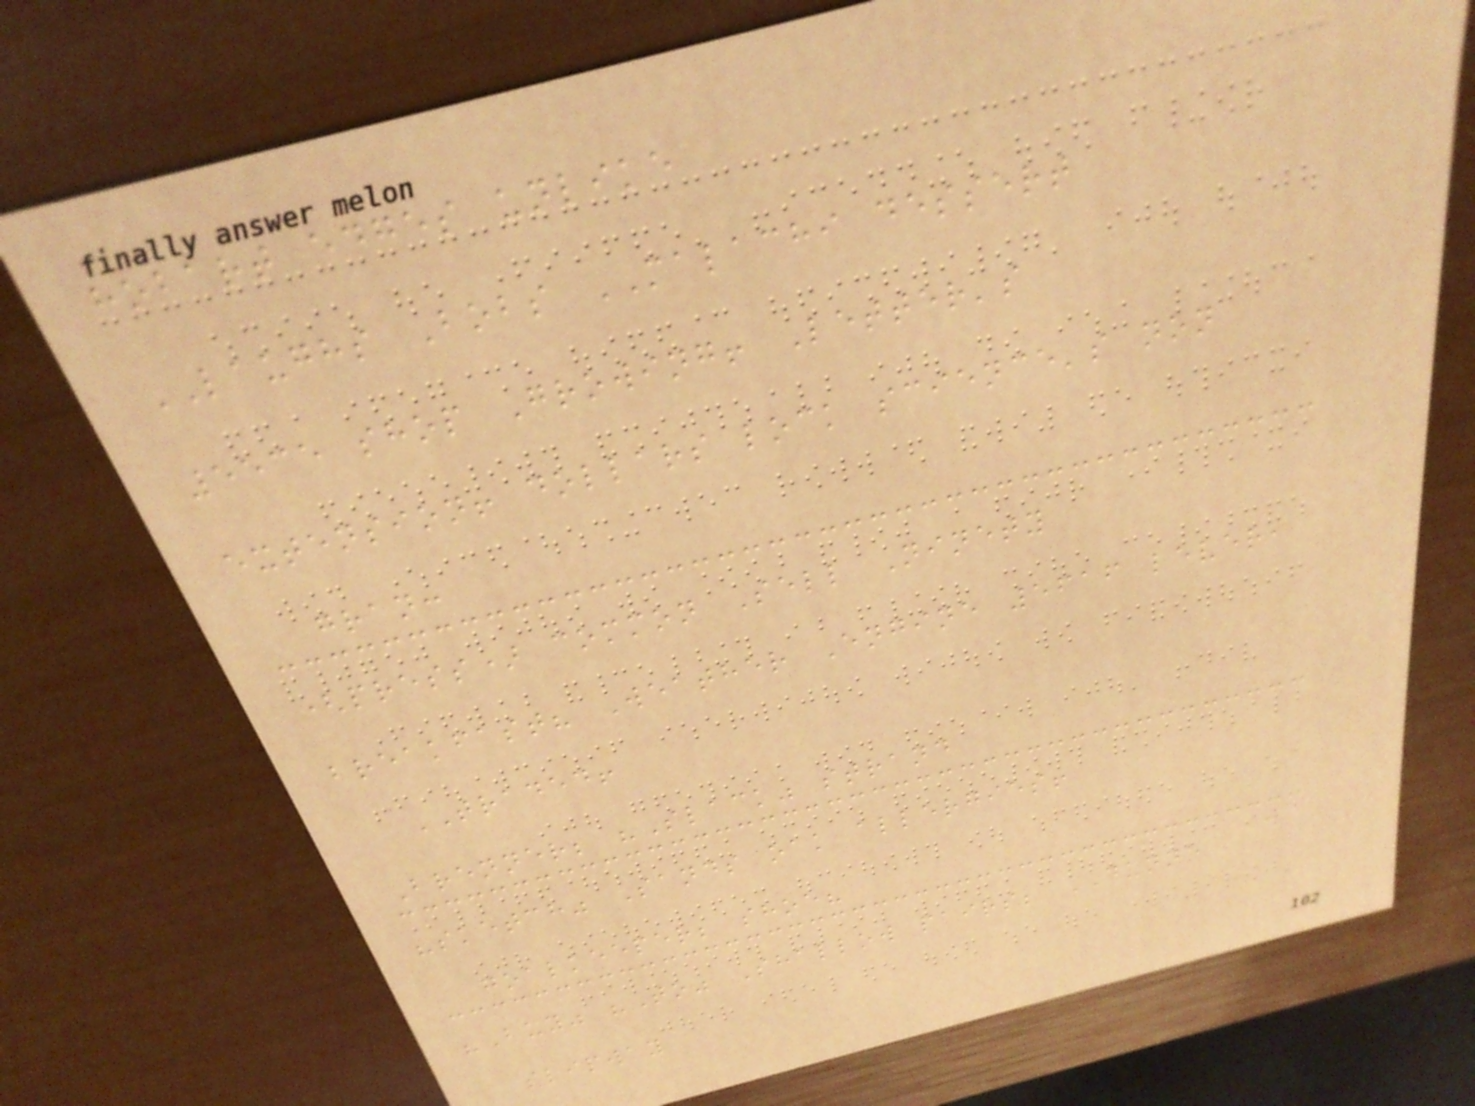hobart edges unlike
LAUGHS Bobs MALACHI dessert
5535 shop Growing! Letter's
extension! dollars lock science's non
gran:
(press) common Sell Ninety
breakfast? Weather Engine 5616 lever,
TRADED!
Brenner; "Slack" strand
"sketch" Sands oak allergies!
goalkeeper; shoe?
"Buy" "To" Shallow pairs; DUNNE
slipway
